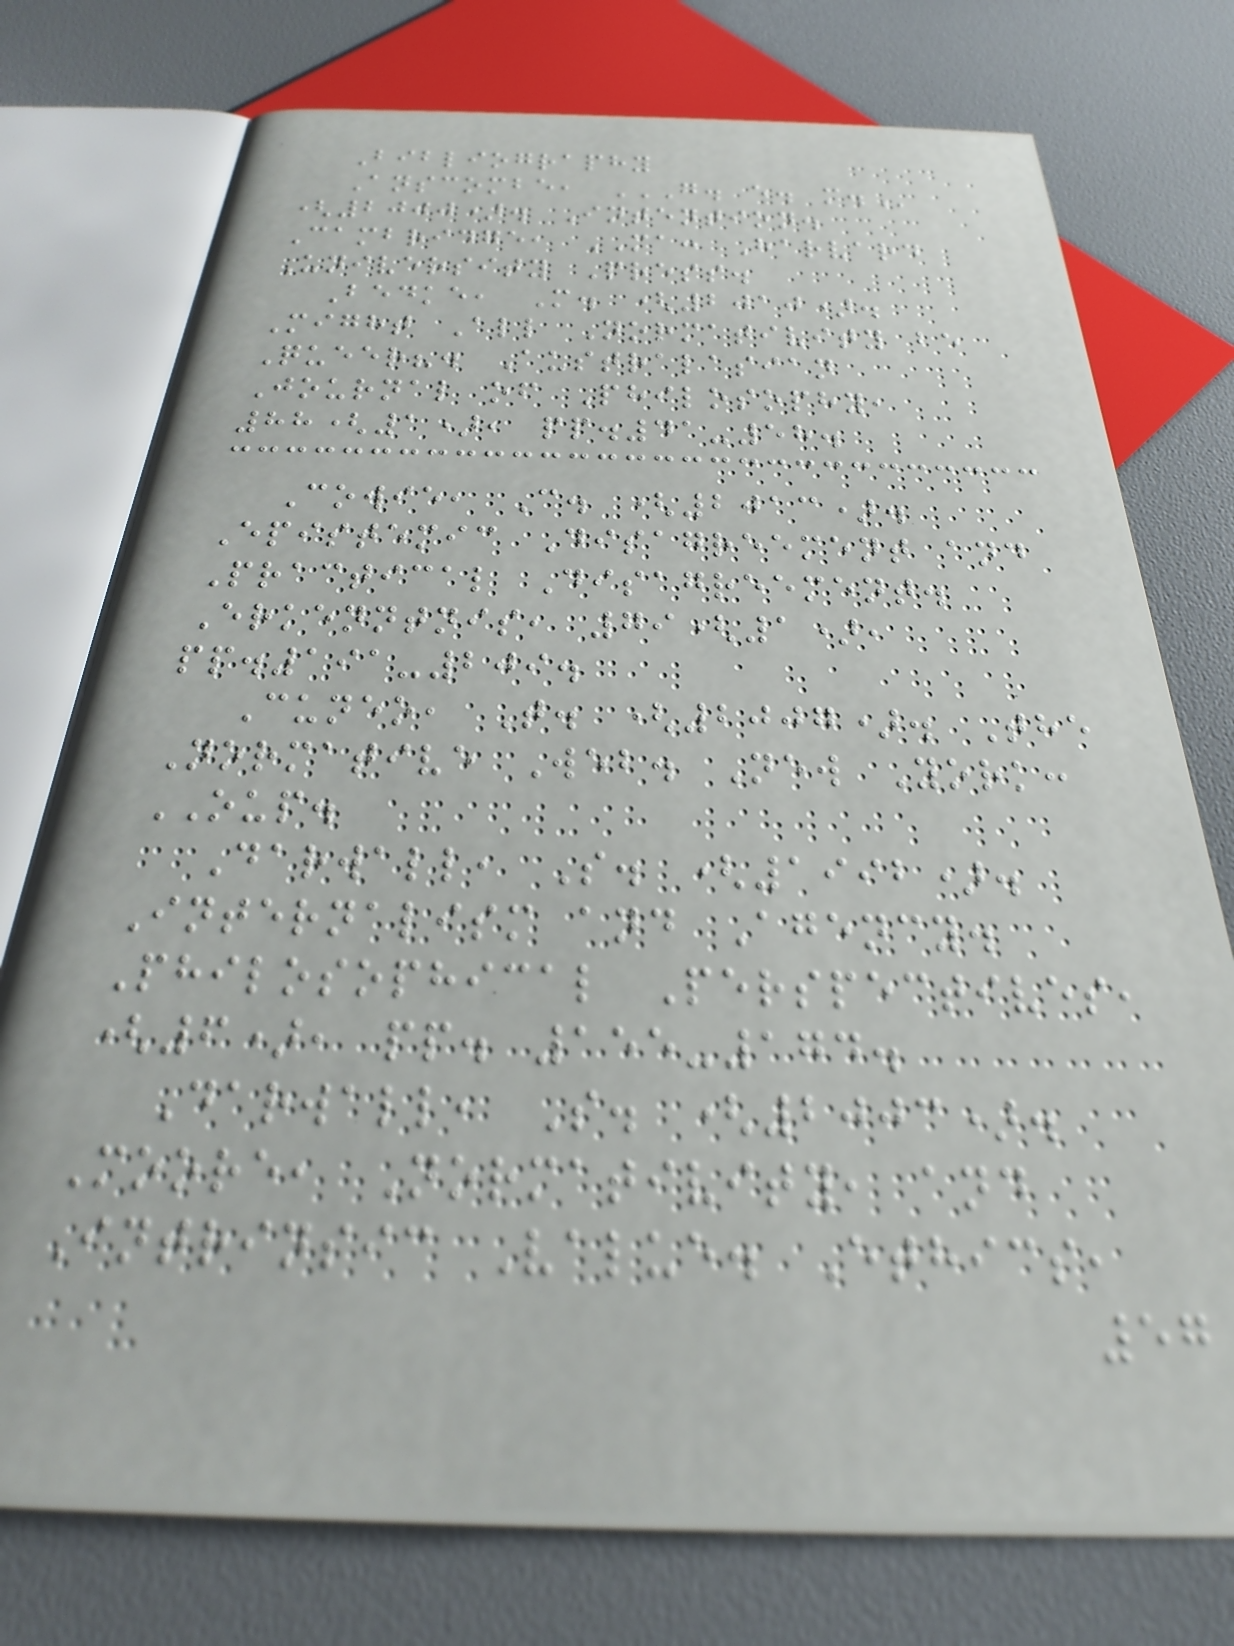Bibliography
Anscombe, G. E. M.
(2000). Intention.
Cambridge, MA: Harvard
University Press.
Bedke, M. (2010).
Might All Normativity be
Queer?. Australasian
Journal of Philosophy,
88(1), pp.41-58.
Cowie, C. (2013).
Epistemic Disagreement and
Practical Disagreement.
Erkenntnis, 79(1),
pp.191-209.
Cuneo, T. (2007). The
Normative Web. New York:
OUP.
Darwall, S. (1992).
Internalism and Agency.
Philosophical Perspectives,
(6), pp. 155-174.
Darwall, S. (2003).
Moore, Normativity, and
Intrinsic Value. Ethics,
57
